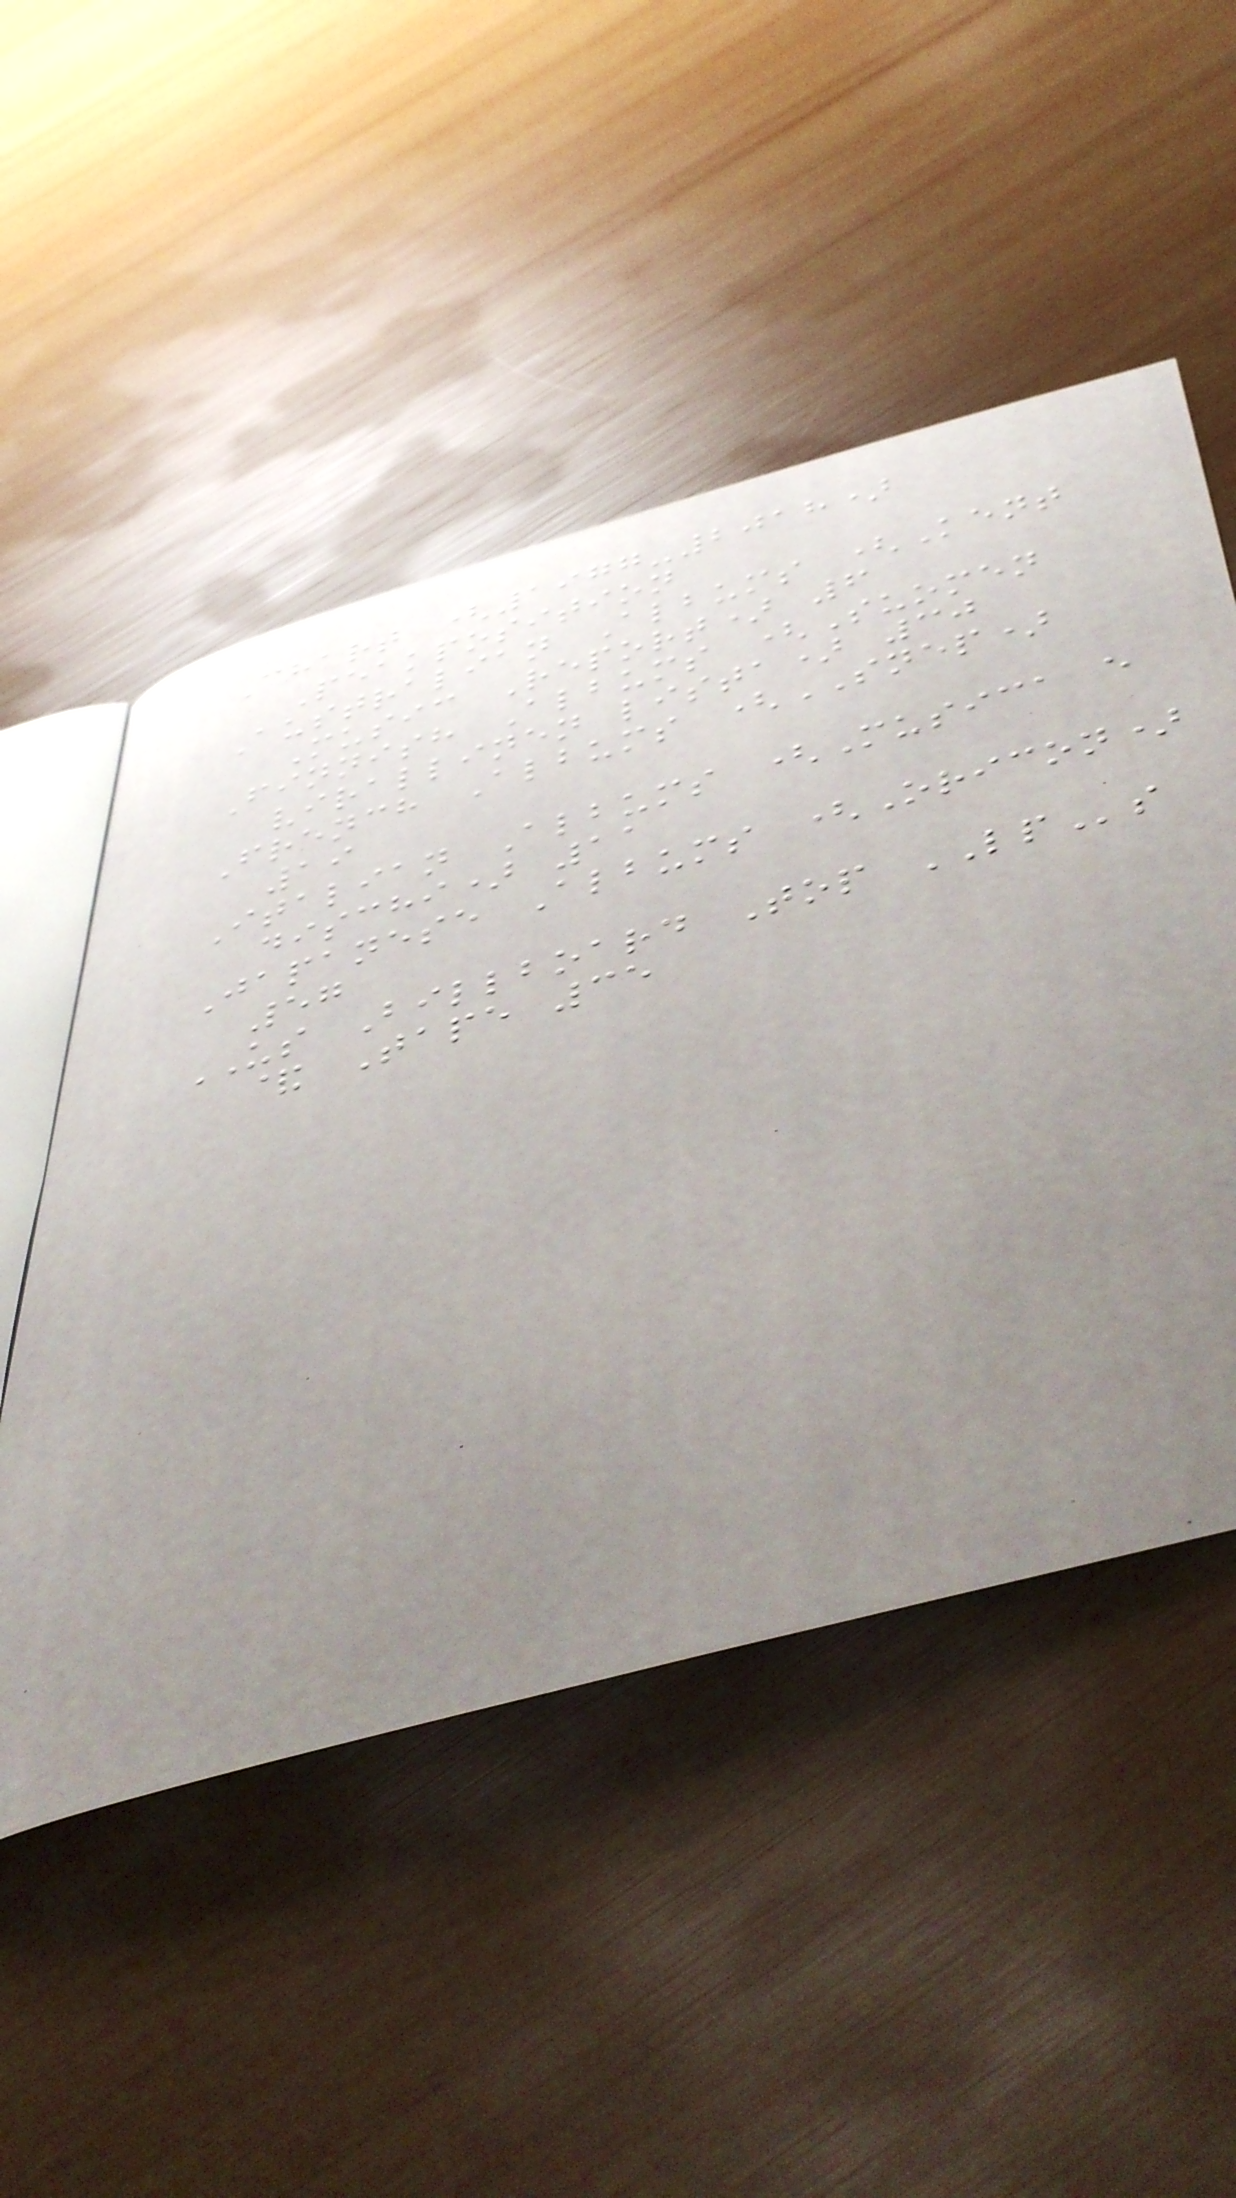Chart (1977-2018)
Peakposition
Australian Albums (Kent
Music Report) 6
Finnish Albums (Suomen
virallinen lista) 30
French Albums (SNEP)
19
Italian Albums (Musica e
dischi) 11
Japanese Albums (Oricon)
57
US Billboard Top LPs
& Tape 35
